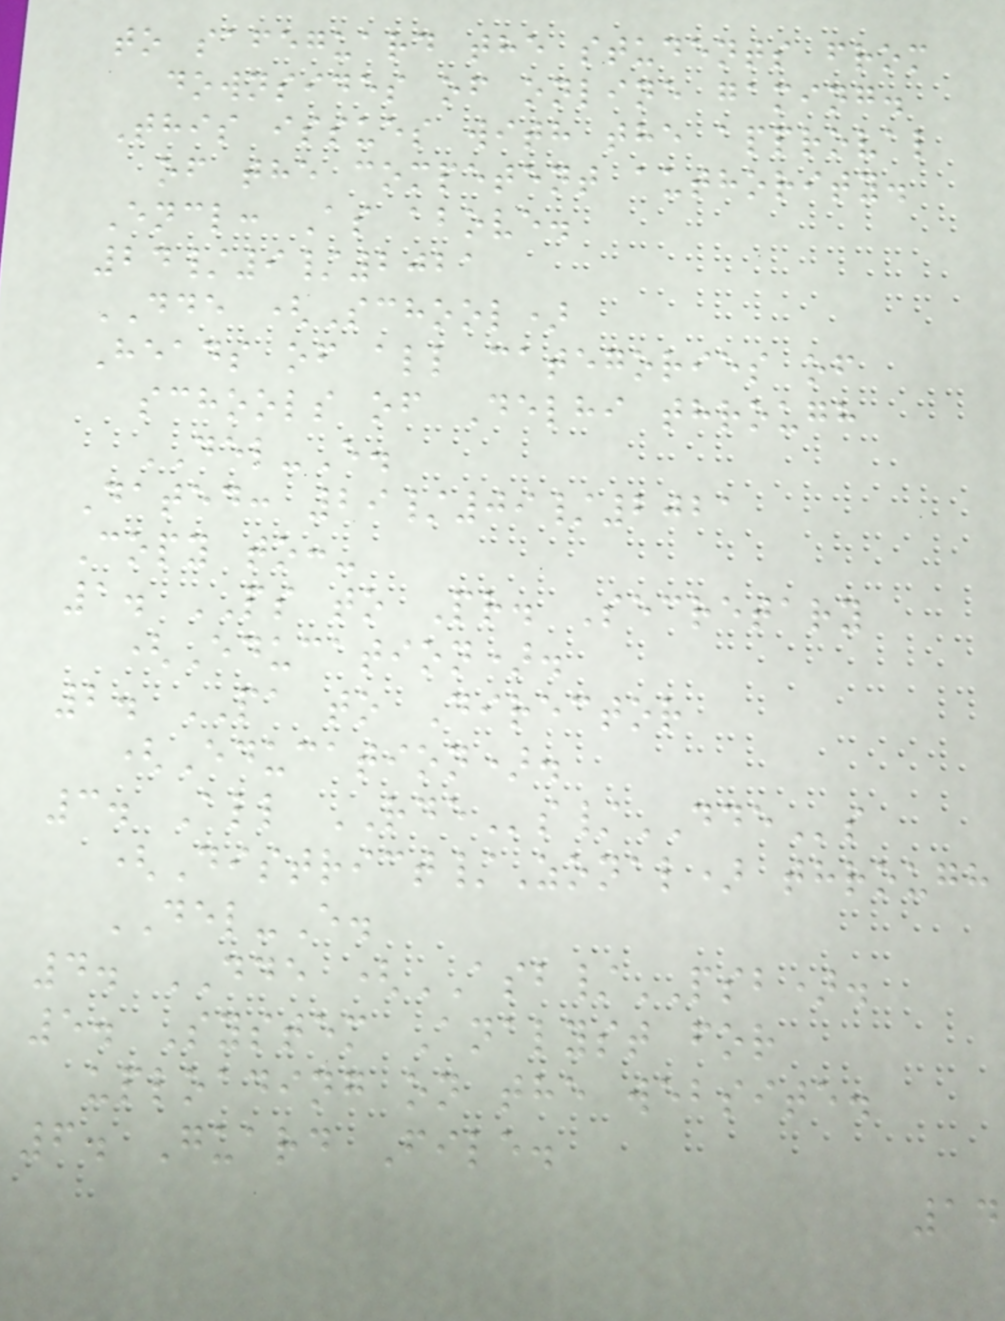to safeguard the students from
downsides of online gaming.
This issues with the approval
of the competent authority.
Encl: As above.
24/9/2021
DDE (School)
Heads of all categories of
schools of Delhi through
DEL-E.
Dated: 29/09/2021
Copy to:-
1. PS to Pr. Secretary
(Education).
2. PA to Director
(Education).
3. All RDEs/DDEs
(District/Zonal) through
DEL-E.
4. DDE (ASB/PSB).
5. System Analyst for
uploading on the website.
6. Guard File.
14
